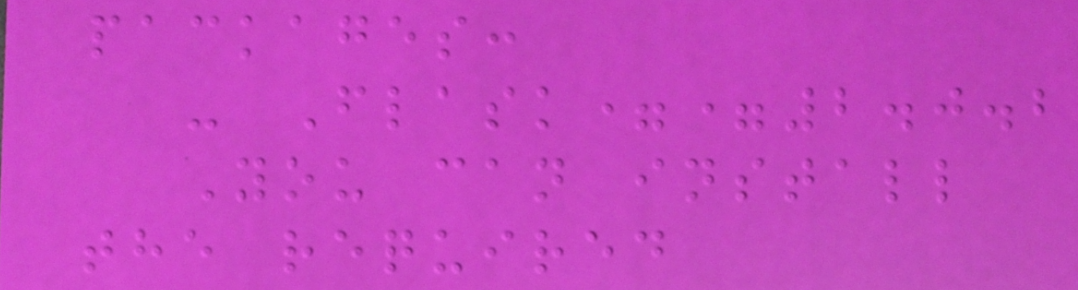packages:
- Flask==2.0.2
You can install
the required
